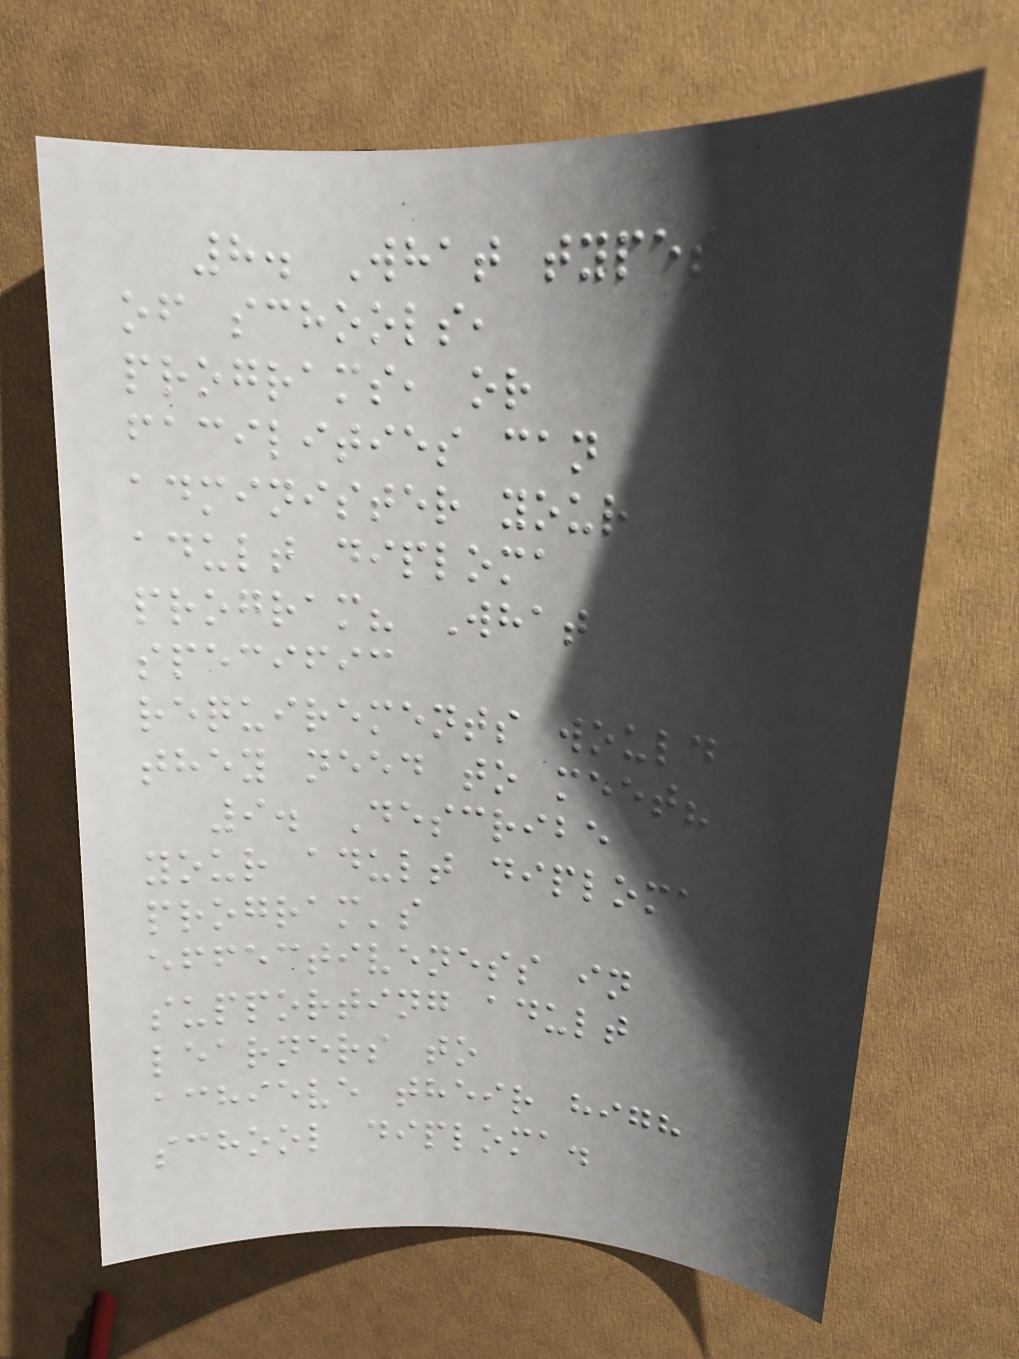8. What types
of schools,
programs, or
facilities can
administer your
adult diploma
program? What
specific
requirements would
they need to meet?
9. Describe
your adult diploma
program's
effectiveness in
supporting adult
learners to
achieve their high
school diploma.
